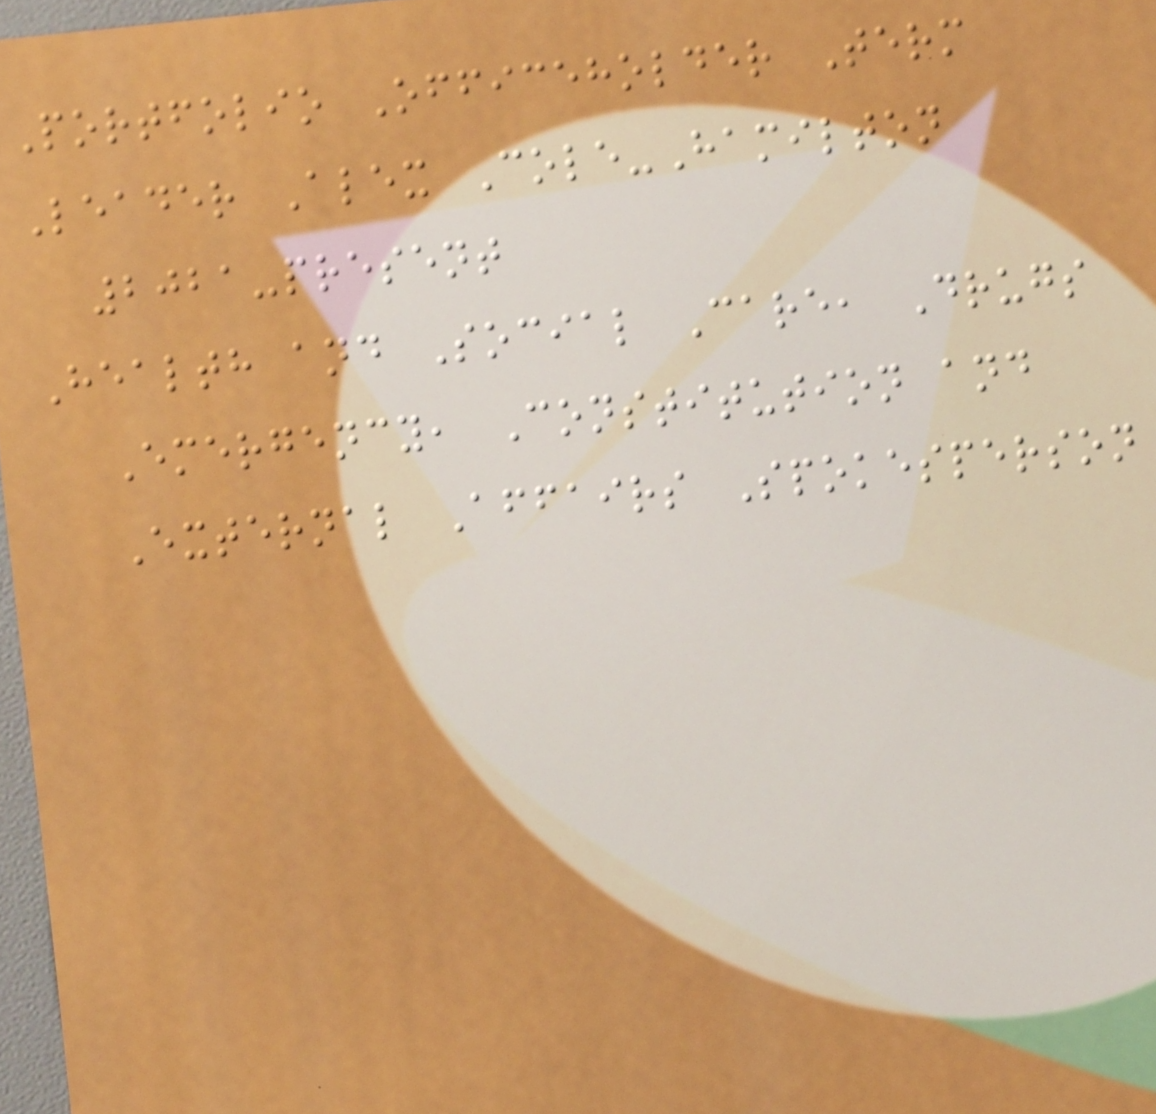Portfolio Officeholder Term
Leader Alex Cole-Hamilton
2021-present
Health and Social Care, Drugs
Emergency, Constitution and
External Affairs Spokesperson
